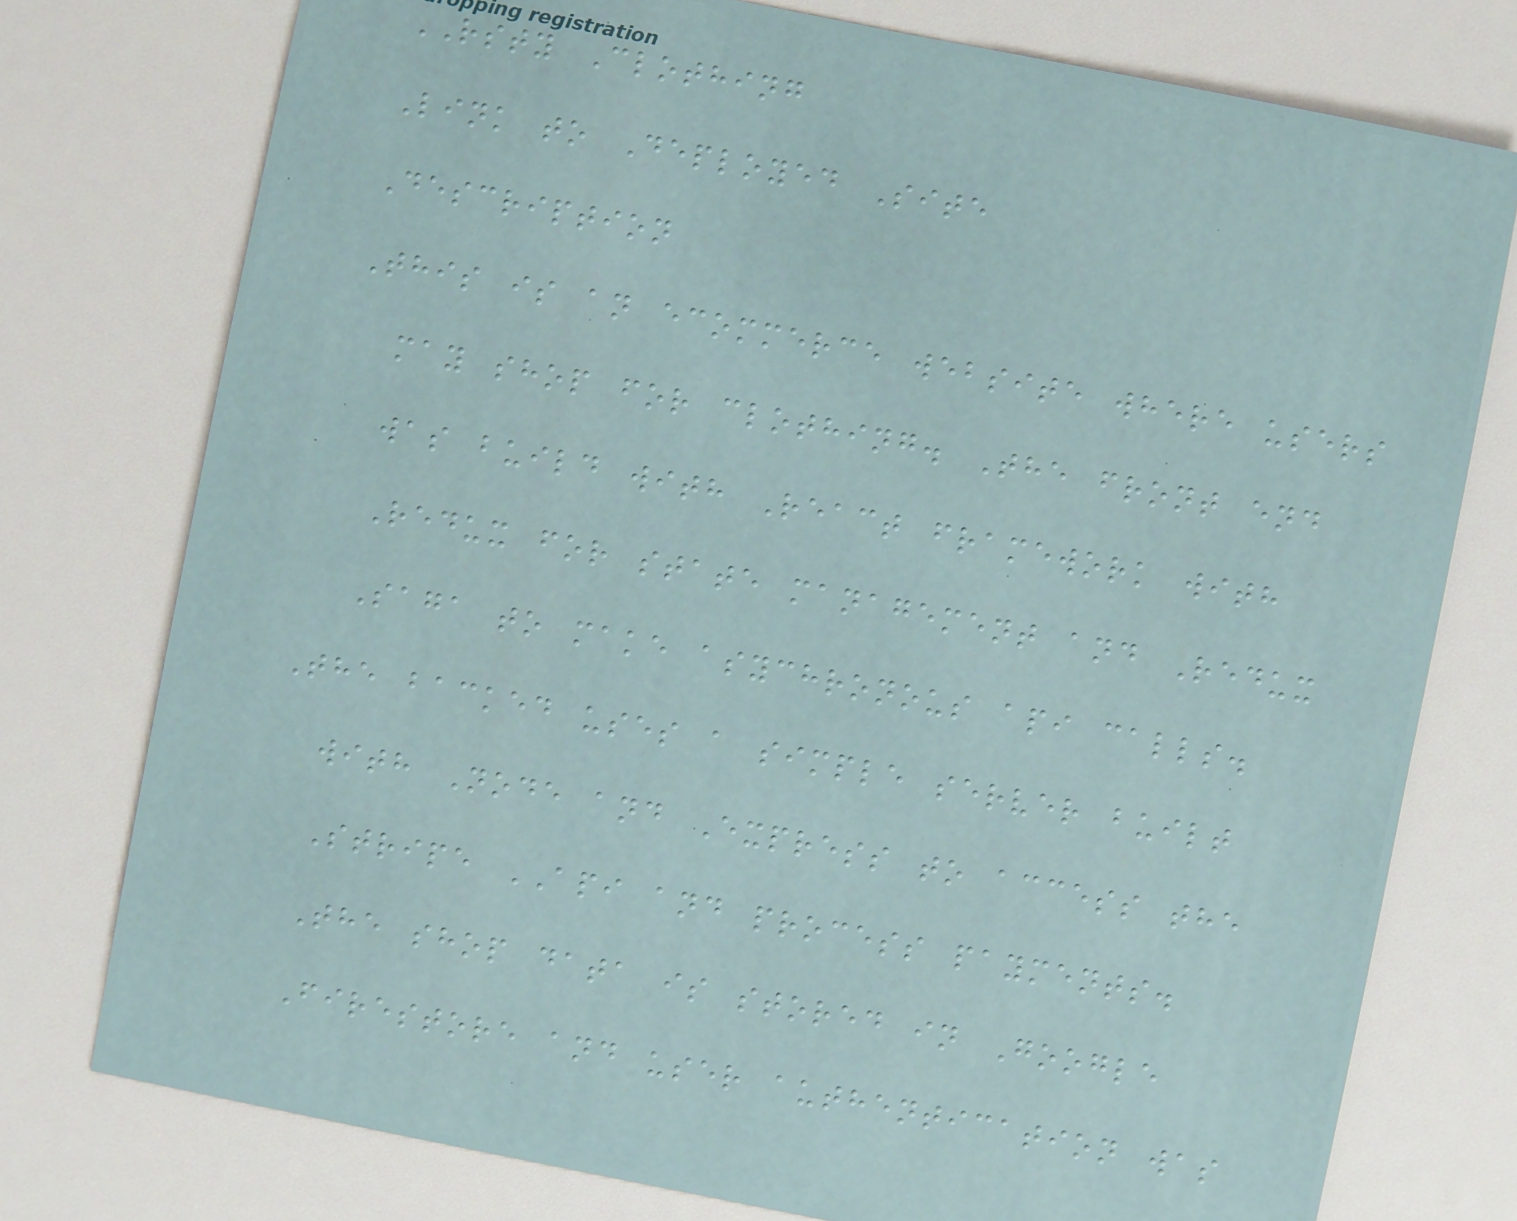RSTY Clothing
Link to Deployed Site
Description
This is an ecommerce website where users
may shop for clothing. The front end
was build with React framework with
Redux for state management and Redux
Saga to make asychronous api calls.
The backed uses a simple server built
with Node and Express to access the
Stripe API and process payments.
The shop data is stored in Google
Firestore and user authentication was
